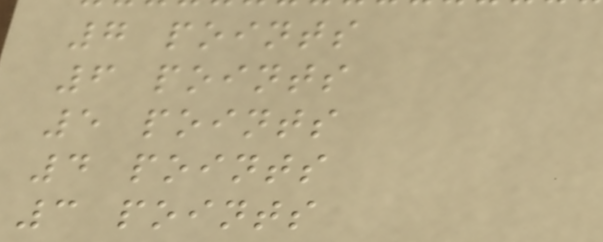7 points
6 points
5 points
4 points
3 points
